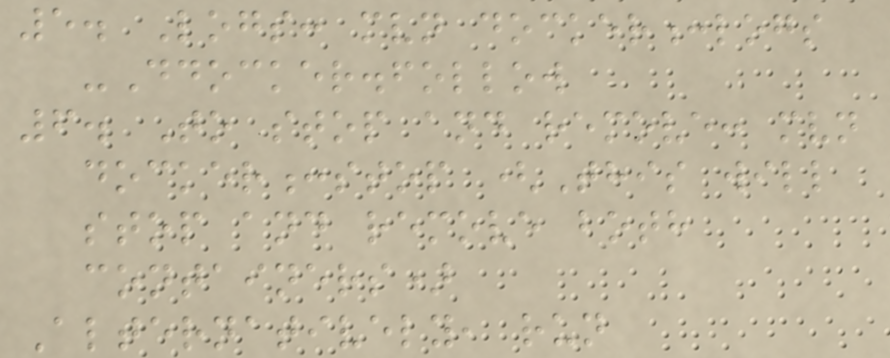5. Logs: mvn docker:logs
-Ddocker.follow
6. To stop and remove: mvn
docker:stop (This will
stop and remove both
containers)
Alternatively, run
